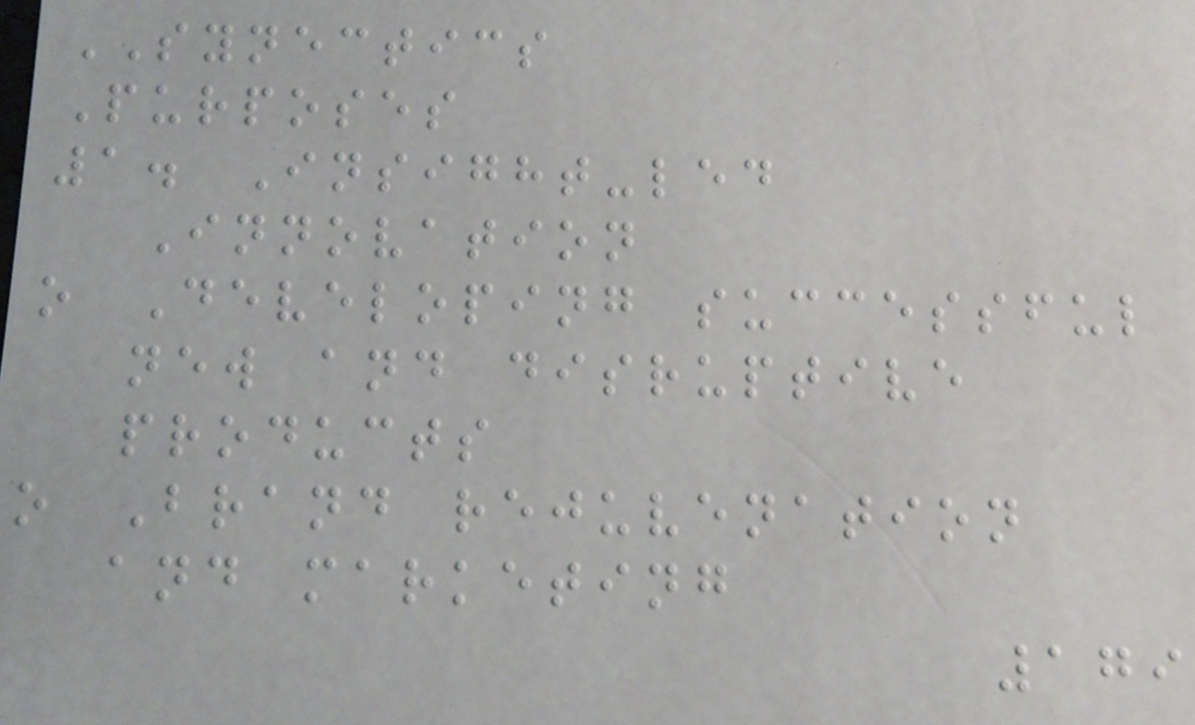SYNECTICS
Purposes
1. Insight-led
Innovation
o Developing successful
new and disruptive
products
o Brand rejuvenation
and marketing
179
